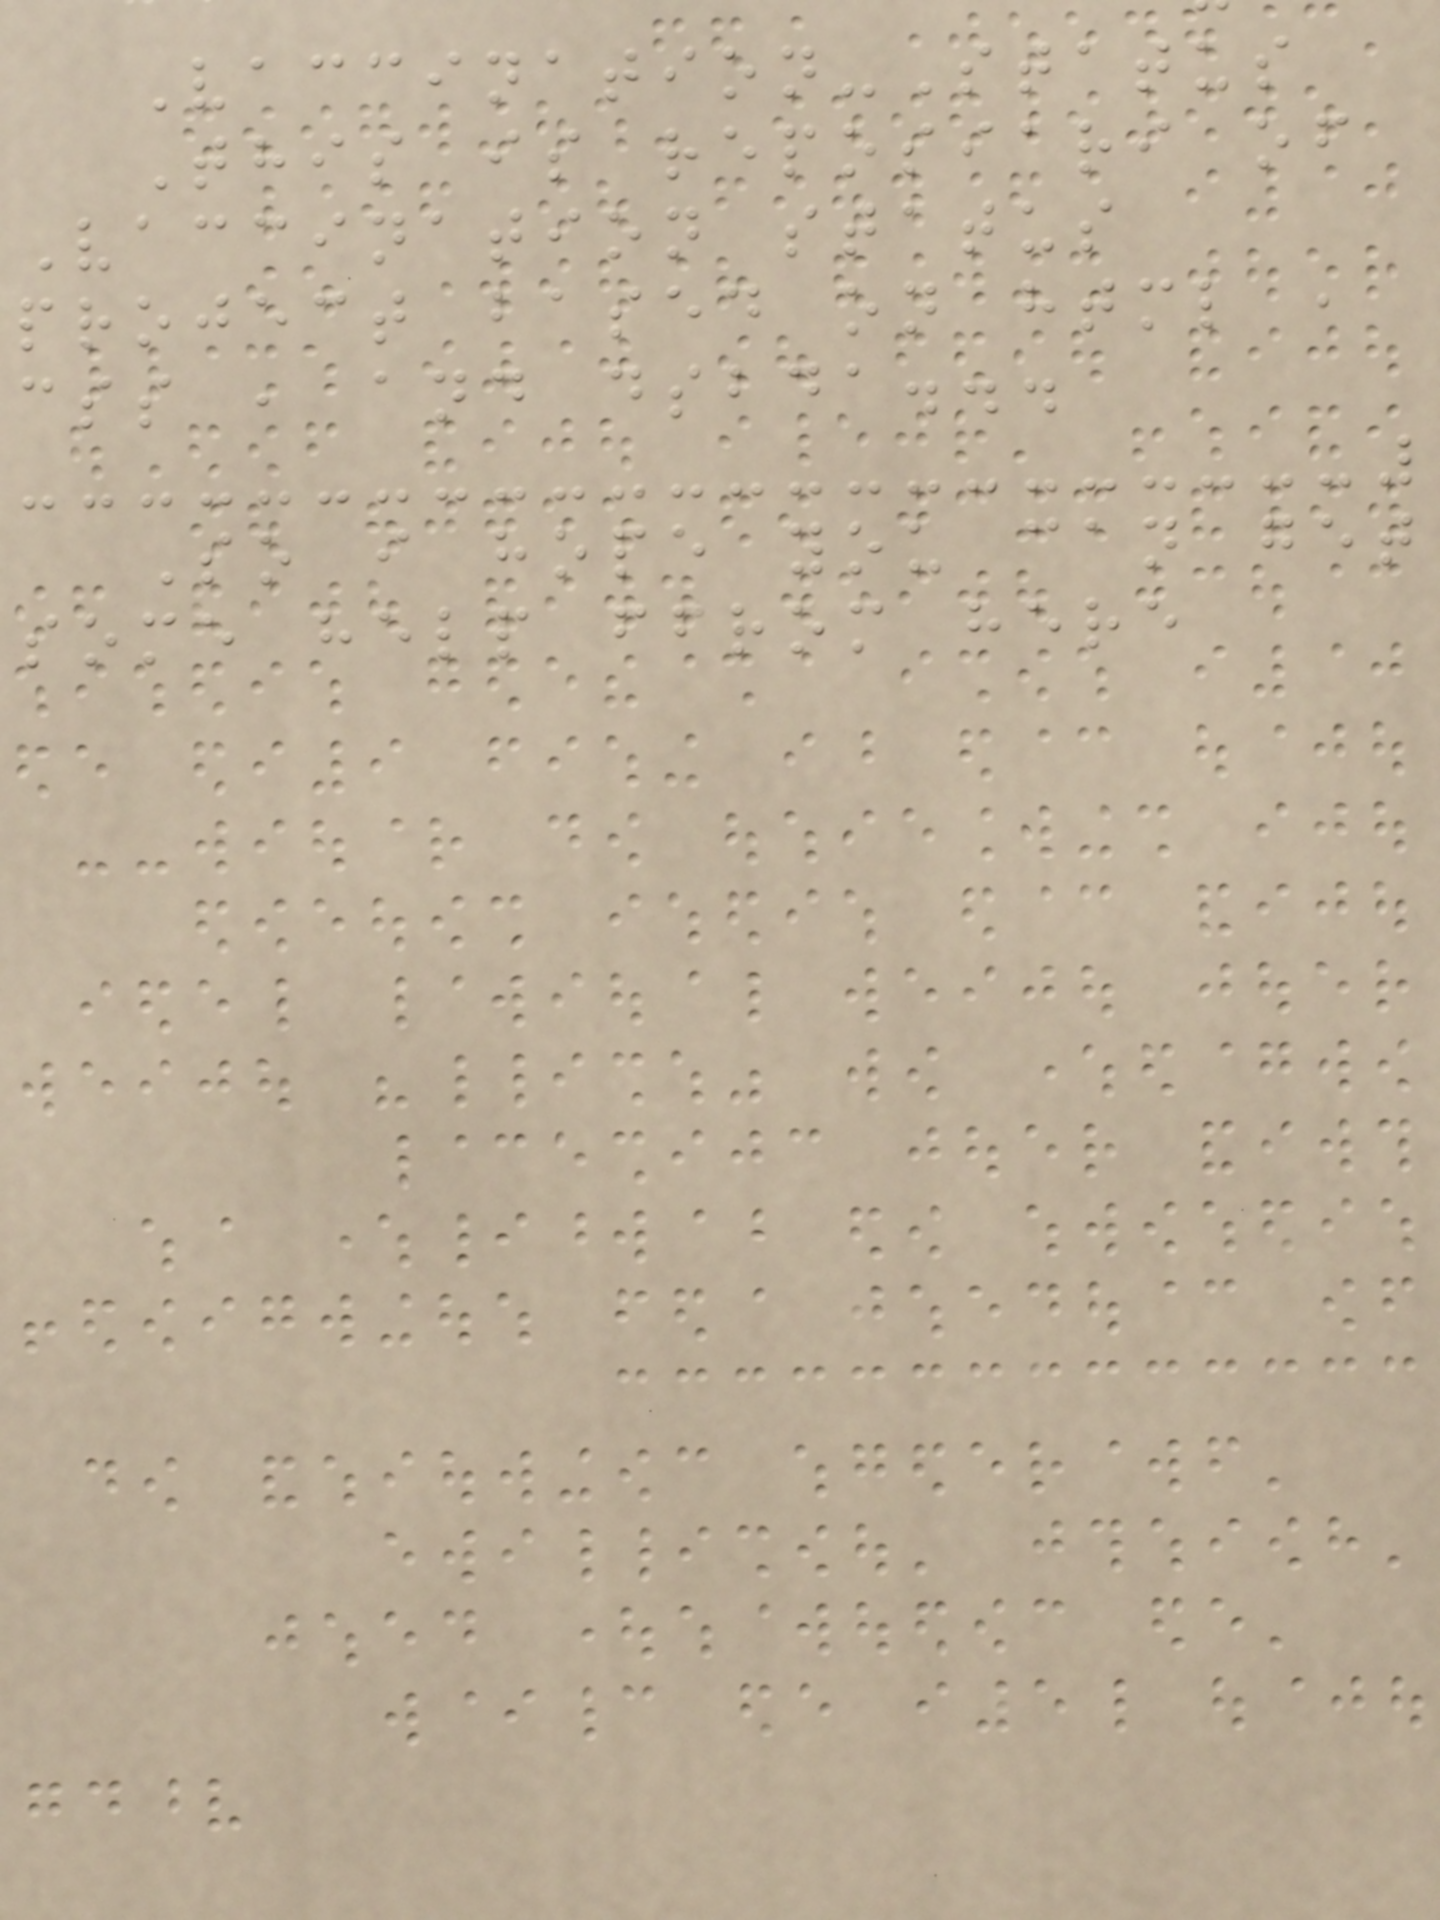Vaccination-Status
This is reposiari of
Vaccination status
project based on html ,
css , and dsbda...
So i hope you can get
some help ffrom here
